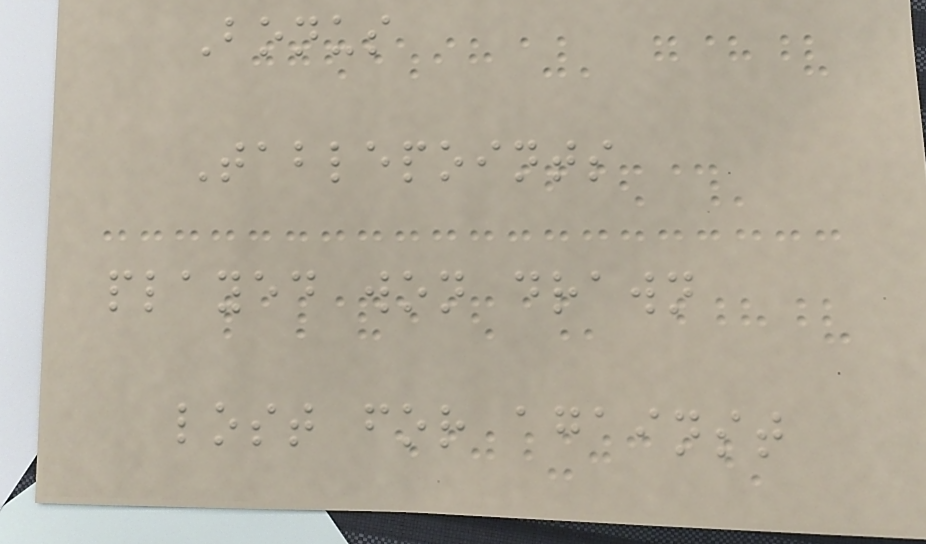Bonus
Tablepoints
played won drawn
lost for against
